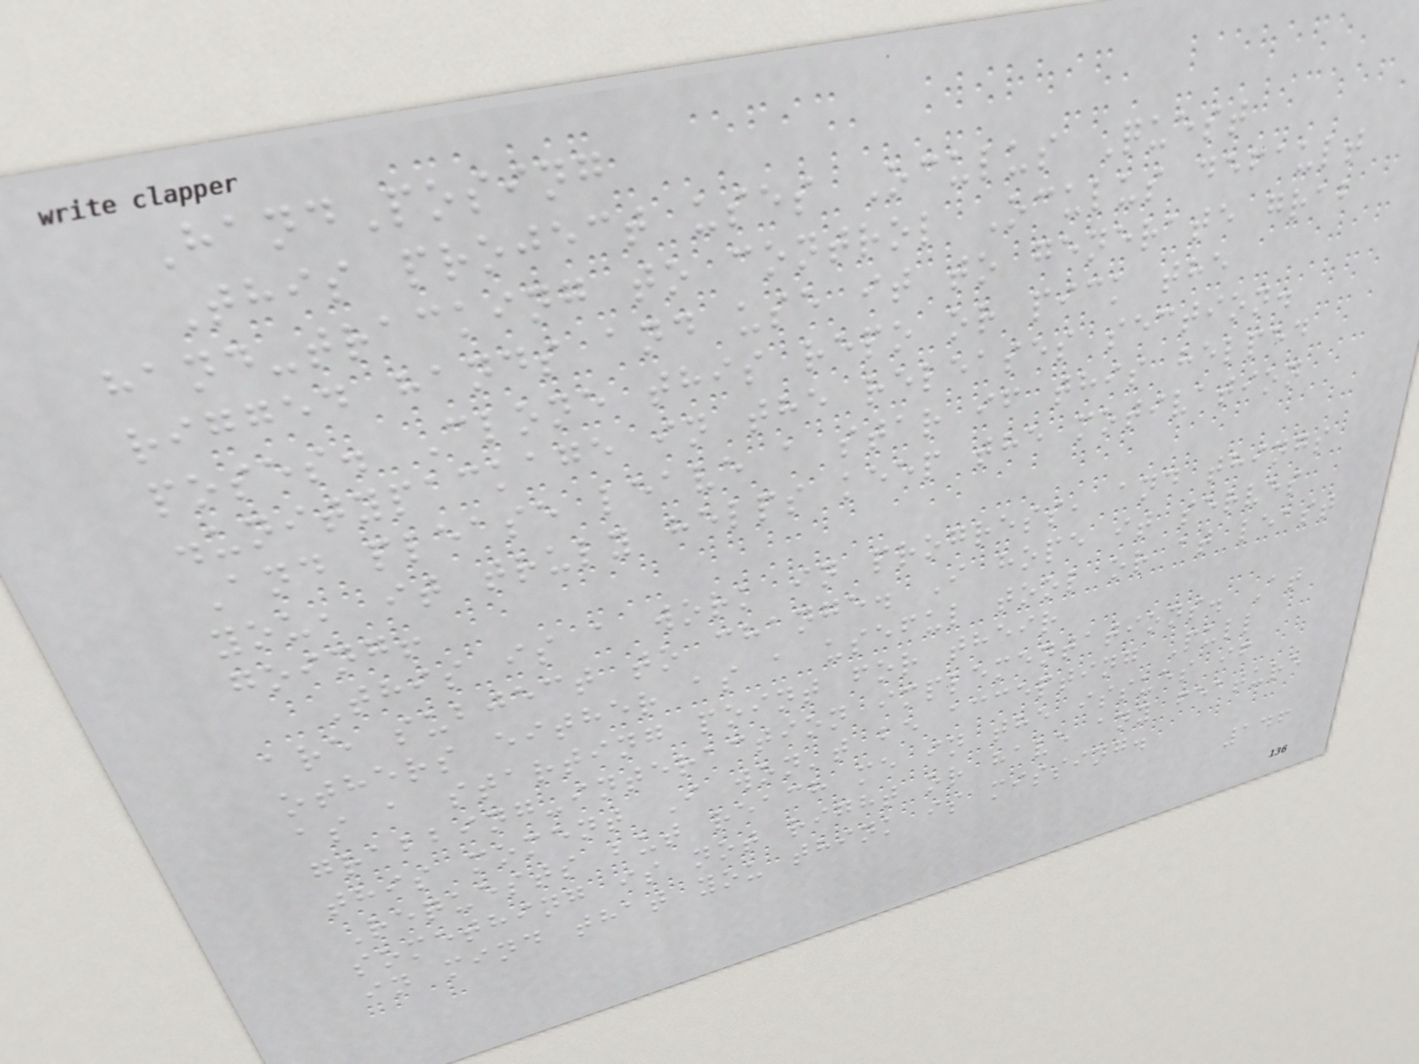HandPosing
This project uses Oculus Quest
hand-tracking to control Oculus default
rigged hands and use it to generate grab
poses. Clone this repo or pick the
.unitypackage in the releases section.
And please leave a star if this helped
you, it truly helps keep the motivation
going!
This is a work in progress, and things
are subject to change. I hope it serves
others either as a useful tool or at least
as a starting point for their
grabbing-interaction implementations. At
this moment I won't be accepting Pull
Requests but reach me in the issues if
something is not right or have any feature
in mind that you think is missing.
146
